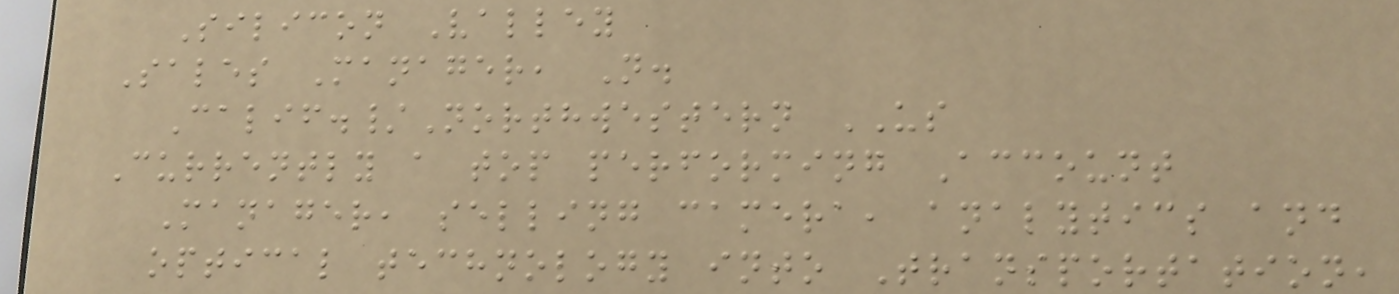Silicon Valley
Sales Manager, N.
Calif./Northwestern US
Currently a top performing Account
Manager, selling camera, analytics and
optical technology into Transportation,
